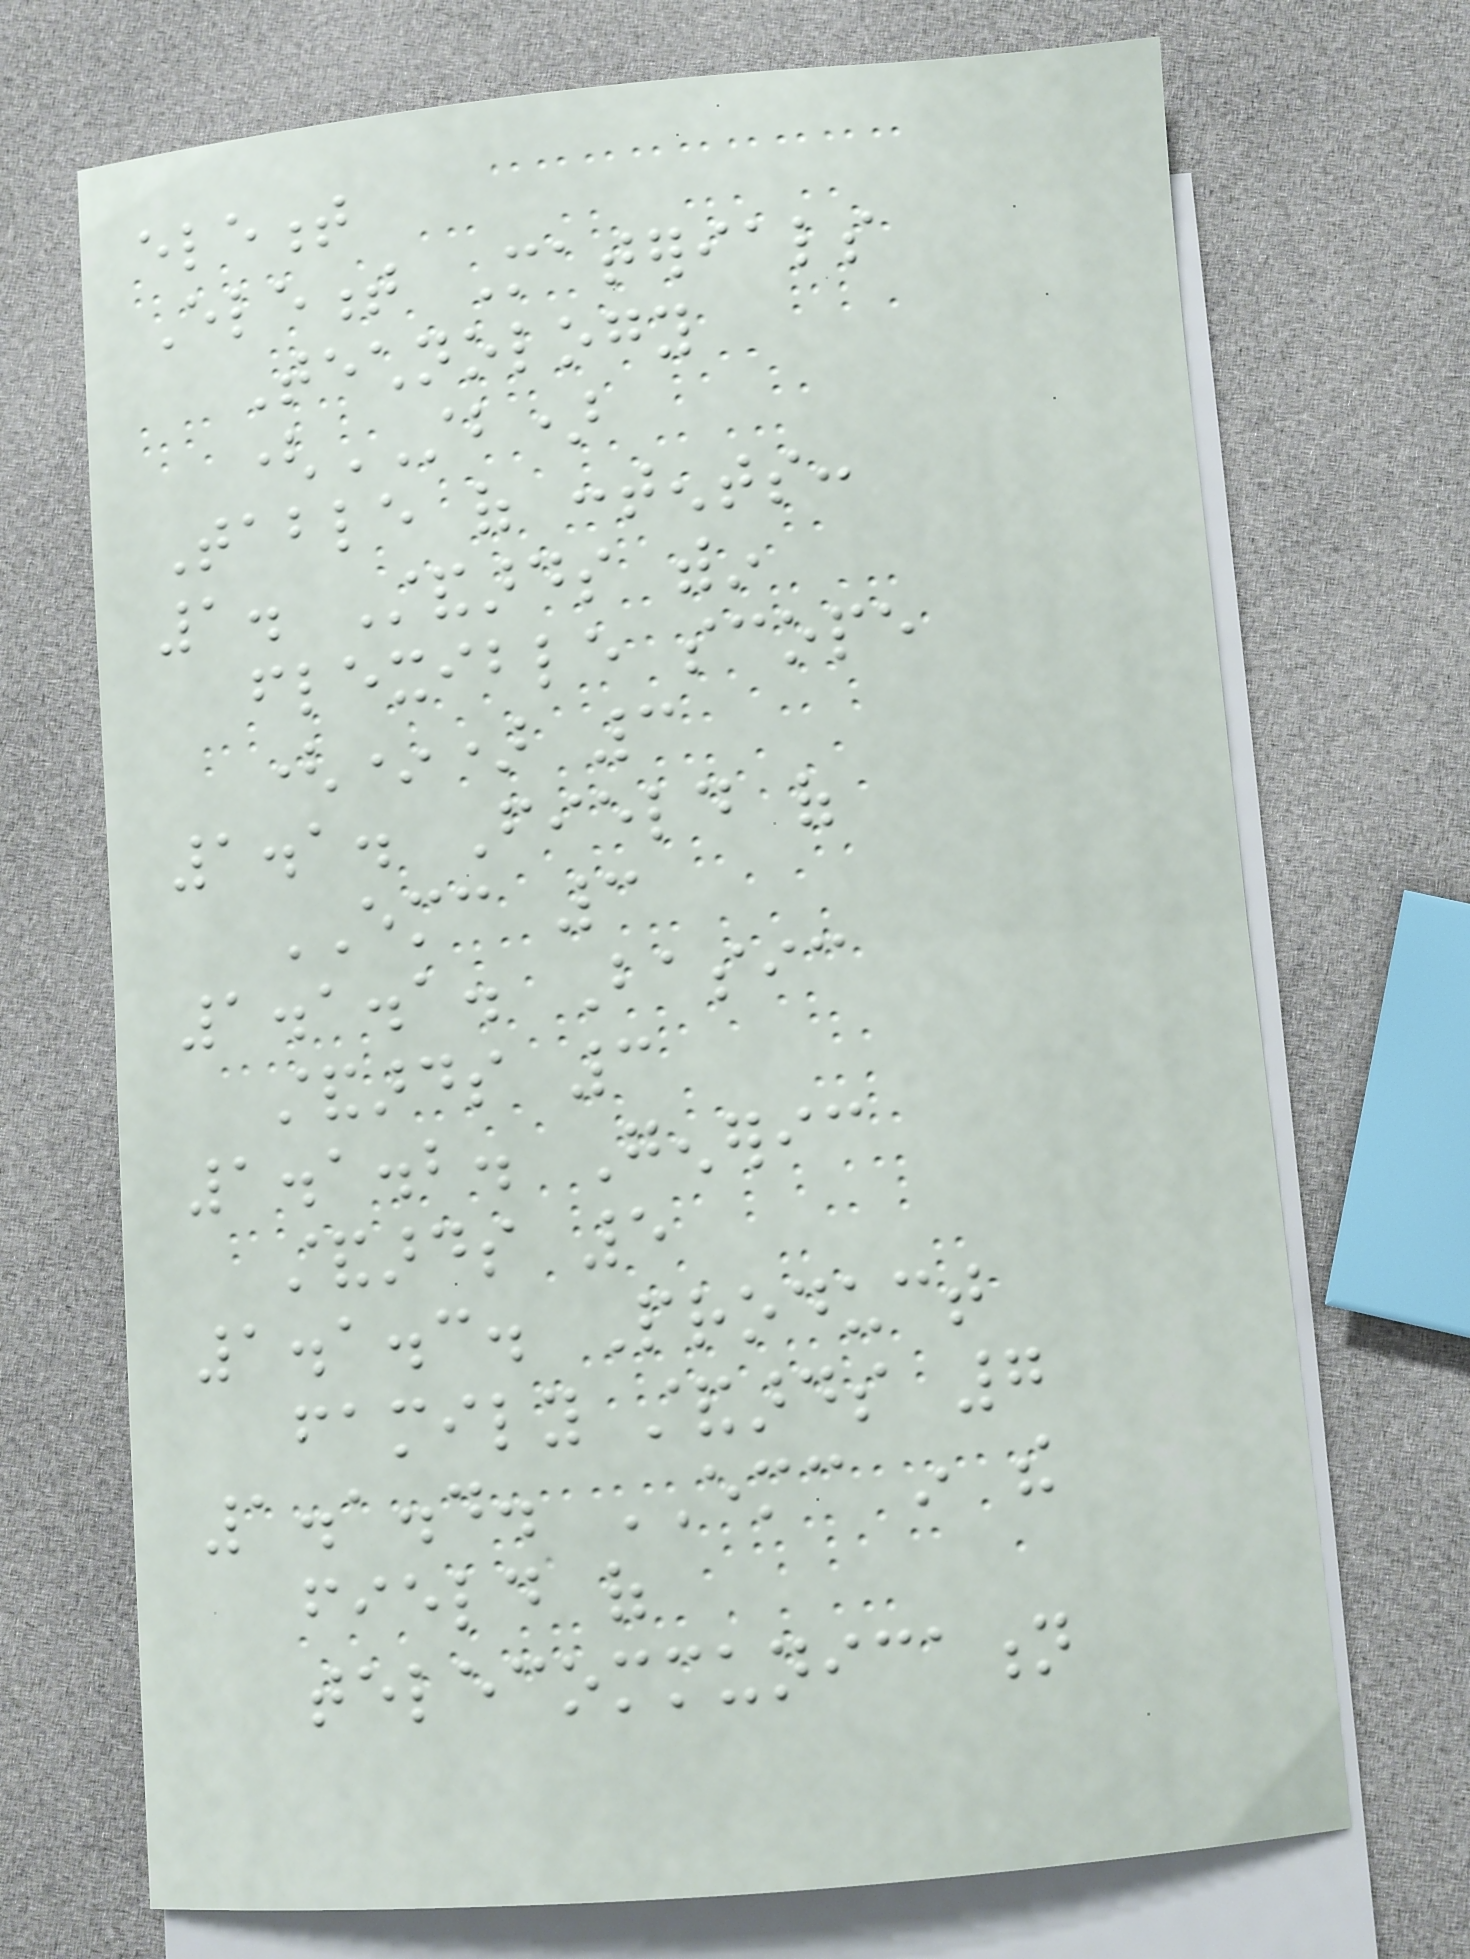element
Element Materials
Technology
(STB)
Table of contents:
1. Standards within
flexible scope
(*) 3
1.1. Field of
EMC 3
1.1.1. Basic
standards 3
1.1.2. Generic
standards 5
1.1.3. Product
family standards 7
1.1.4. EMC in the
field of
telecommunication
